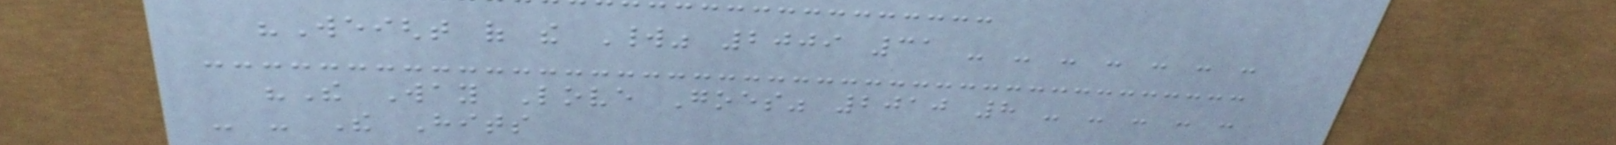"Weight of the World" 2009 31 - - - - - - -
"The Way Love Goes" 2010 8 - - - - -
- - The Hits
